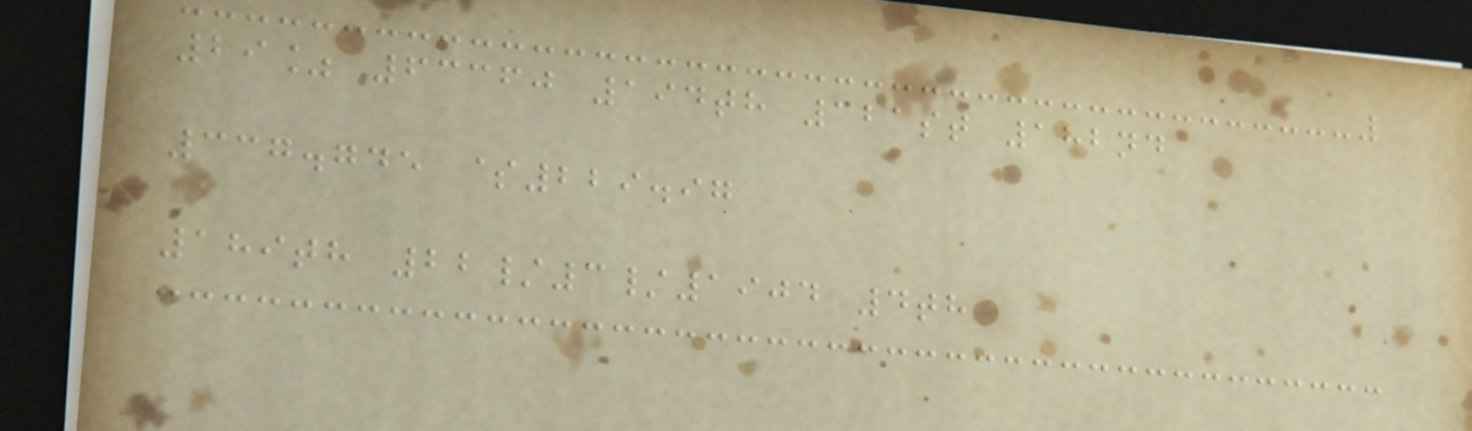29% 63360 194th 121st 182nd
337.745 $229.97
189th 22/3/1904 4th
